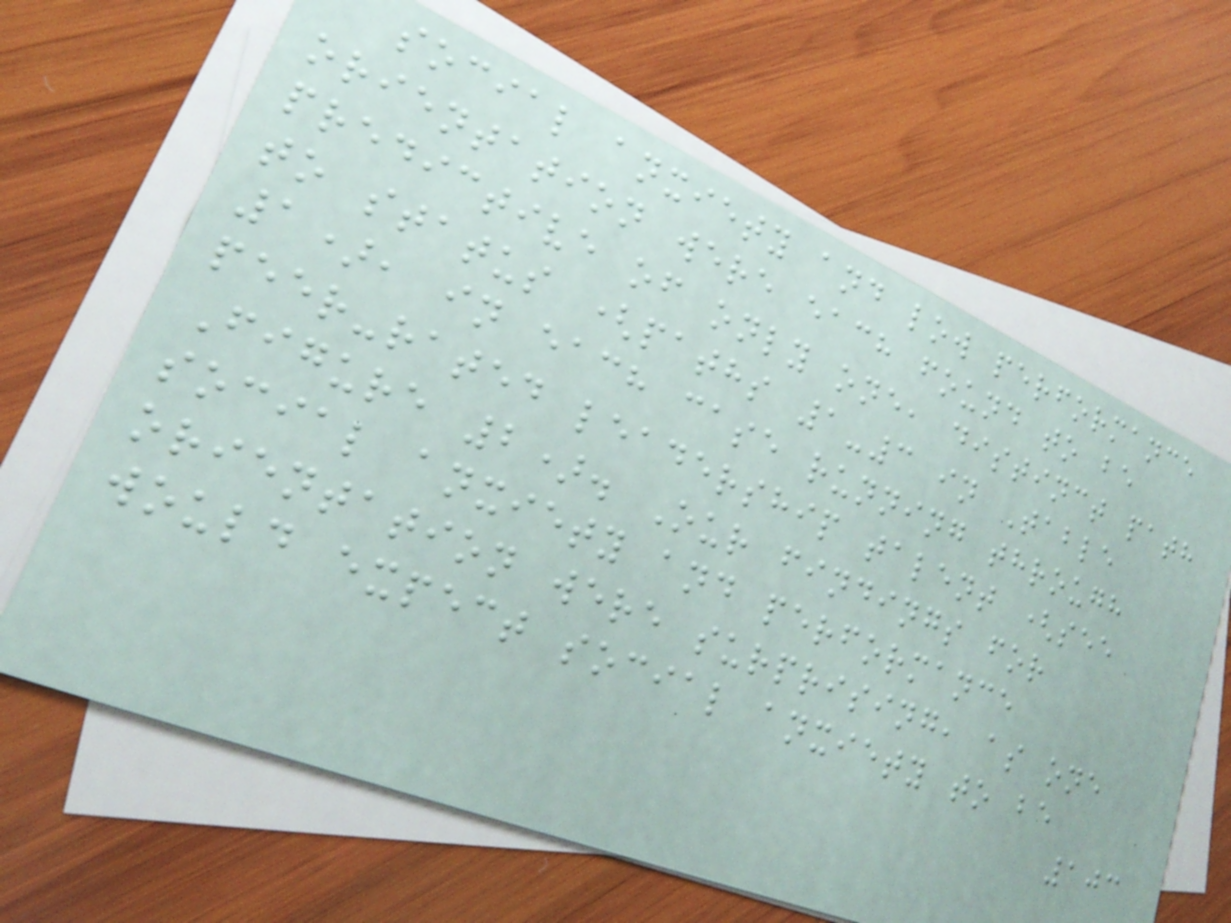social anxiety and low performance
orientation were each found to be
predictive of only one, distinct path
to status (paths 1-3 in Table
1), in each case running through
peer-rated leadership talent (see
Figure 2). Our findings for
social anxiety and performance
orientation were surprising, as one
would expect social anxiety to be
103
